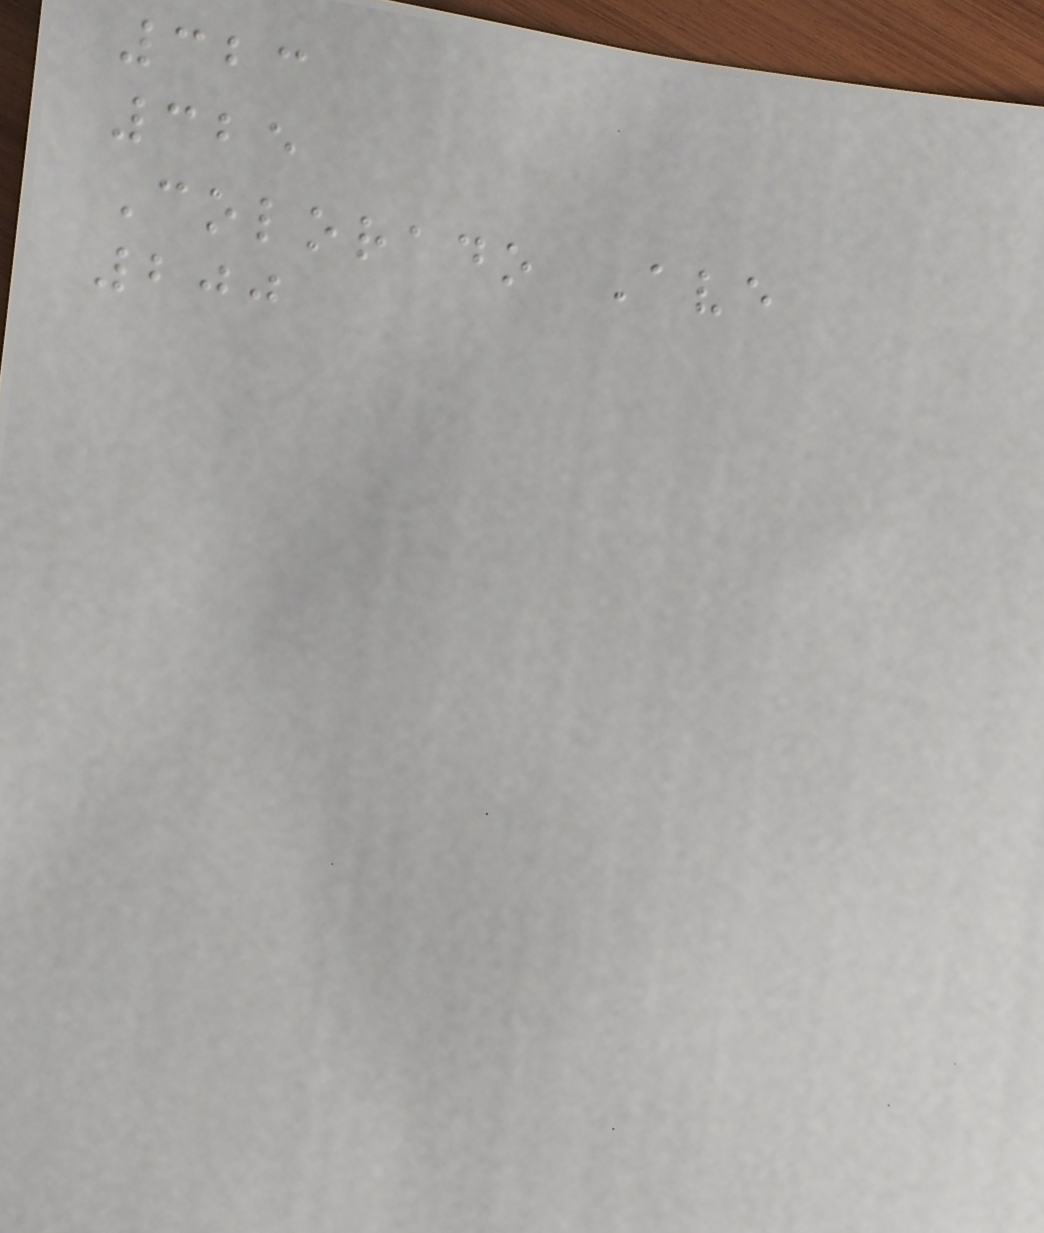323
325
Colorado Ave
200
